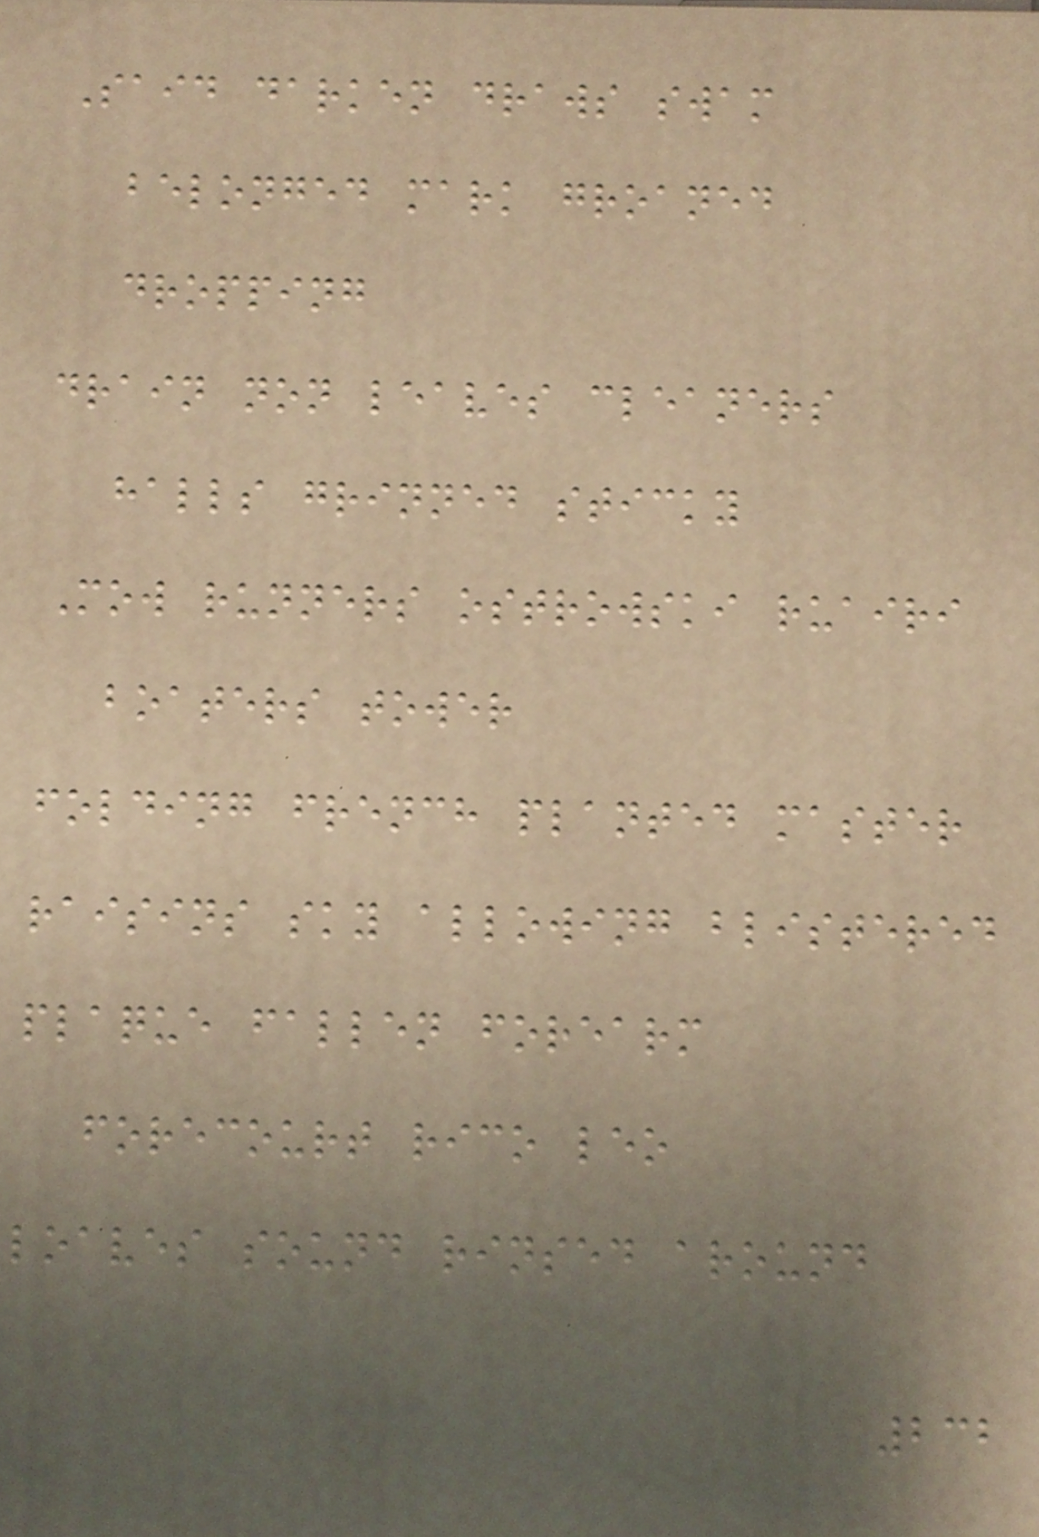Said darken draws swam
belonged mark groaned
dropping
drain non leaves cleaners
halls grinned sticky
Mow runners ostrowski ruairi
boaters tower
folding french planted master
raisins sky allowing blistered
plaque fallen forearm
forecourt rico leo
loaves sound rinsed around
232
